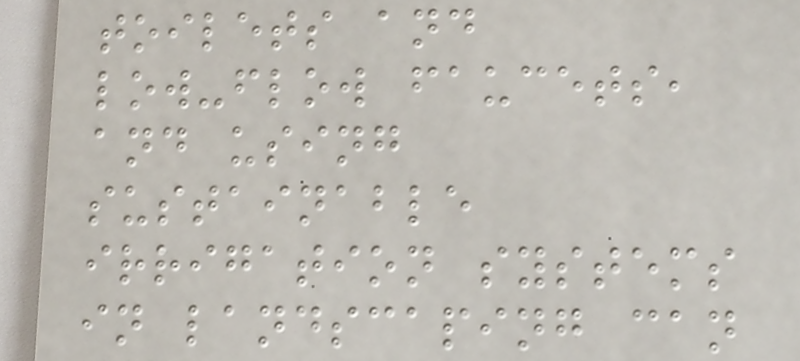toilets and
low-flow faucets,
and using
sustainable
irrigation systems
in landscaping can
